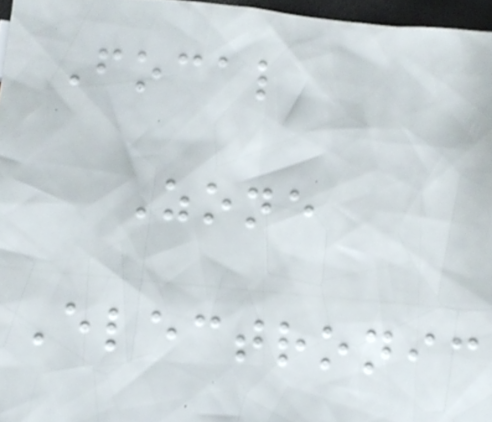Focal
Zone
Electronic
